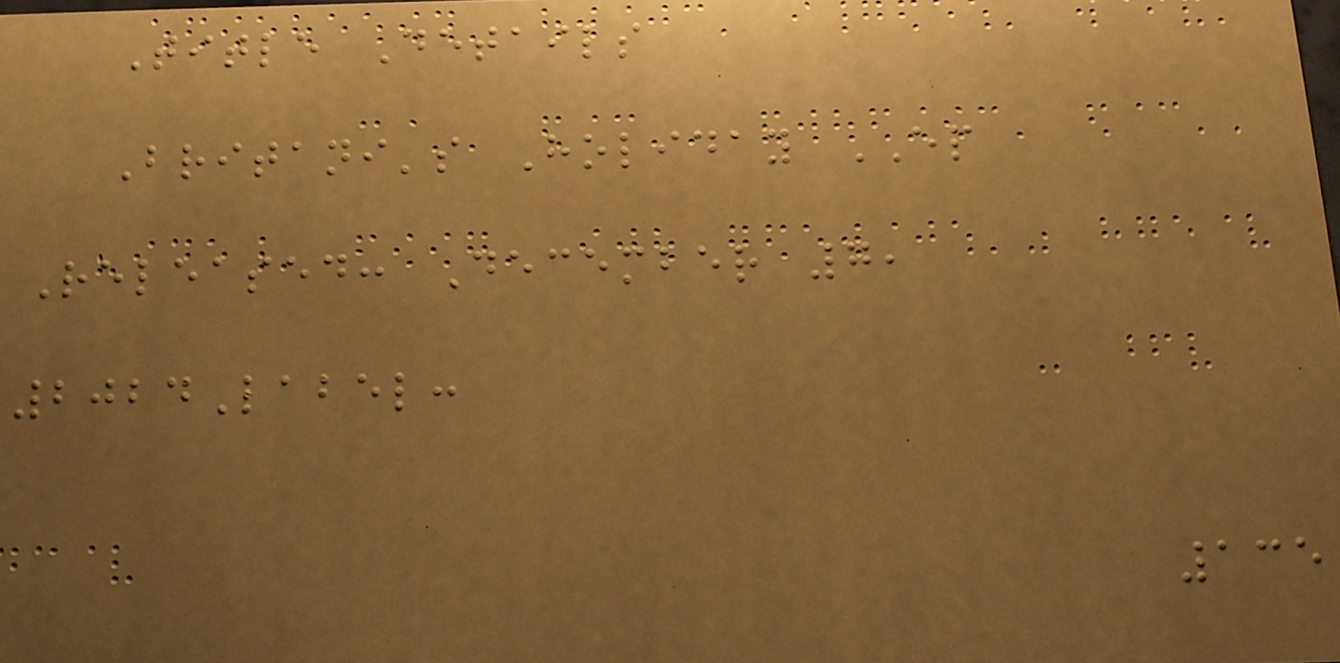Title Details
Britani's Holiday EP
Released: December 7,
2024Label:
135
